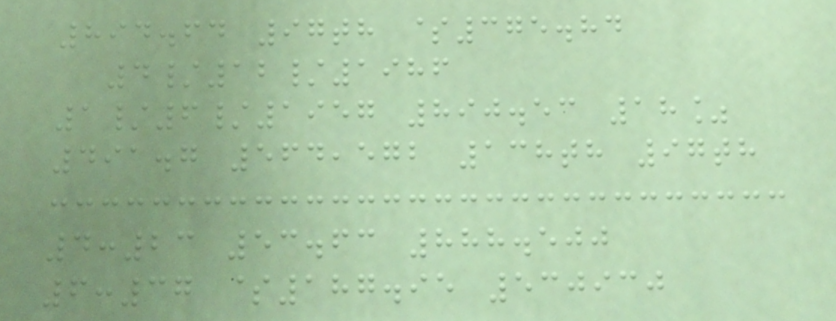894.64 97th $375.84
4/12/1986
1/6/1957 890.53 18%
491.7 564,572 138th 97th
4:23 53.63 888.500
6:37 $187.95 530930
